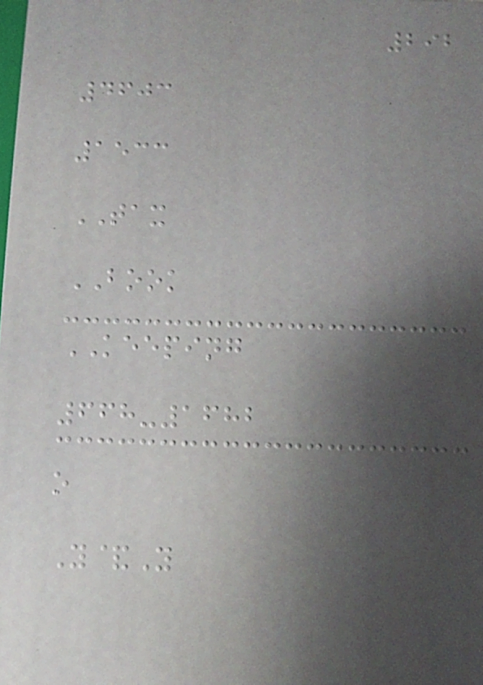292
4603
1533
TAX
BOOK
KEEPING
668-1682
o
Y&Y
